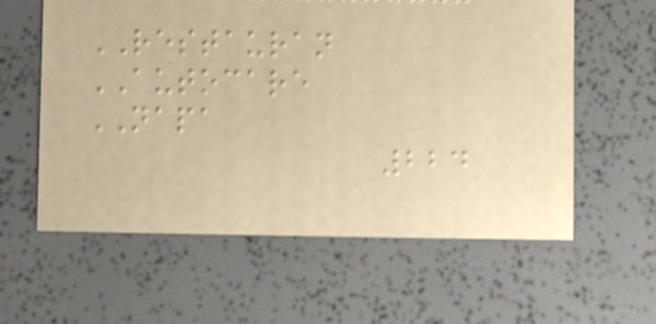RESTAURAN
AUTOCARE
NAPA
224
